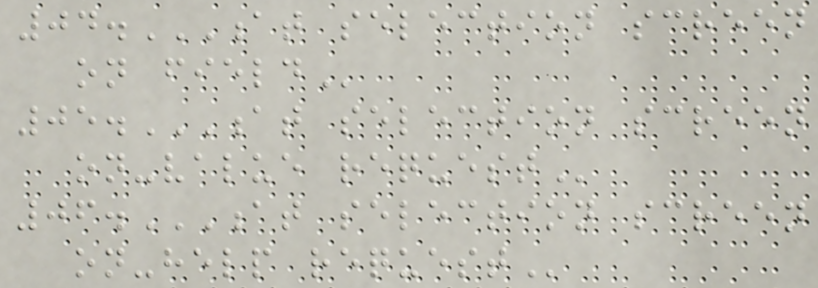04.AT SELECTION SCREEN
ON FIELD
05.AT SELECTION SCREEN
ON-VALUE REQUEST
06.AT SELECTION SCREEN
ON-HELP REQUEST
